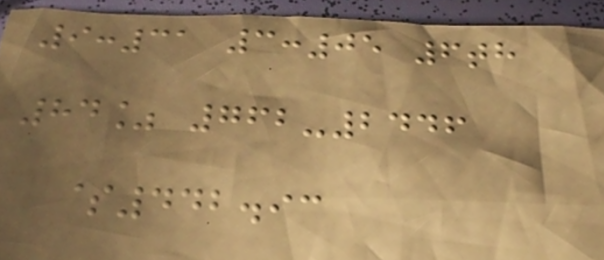9:31 3:05 6th
84% 762-2446
$442.93
